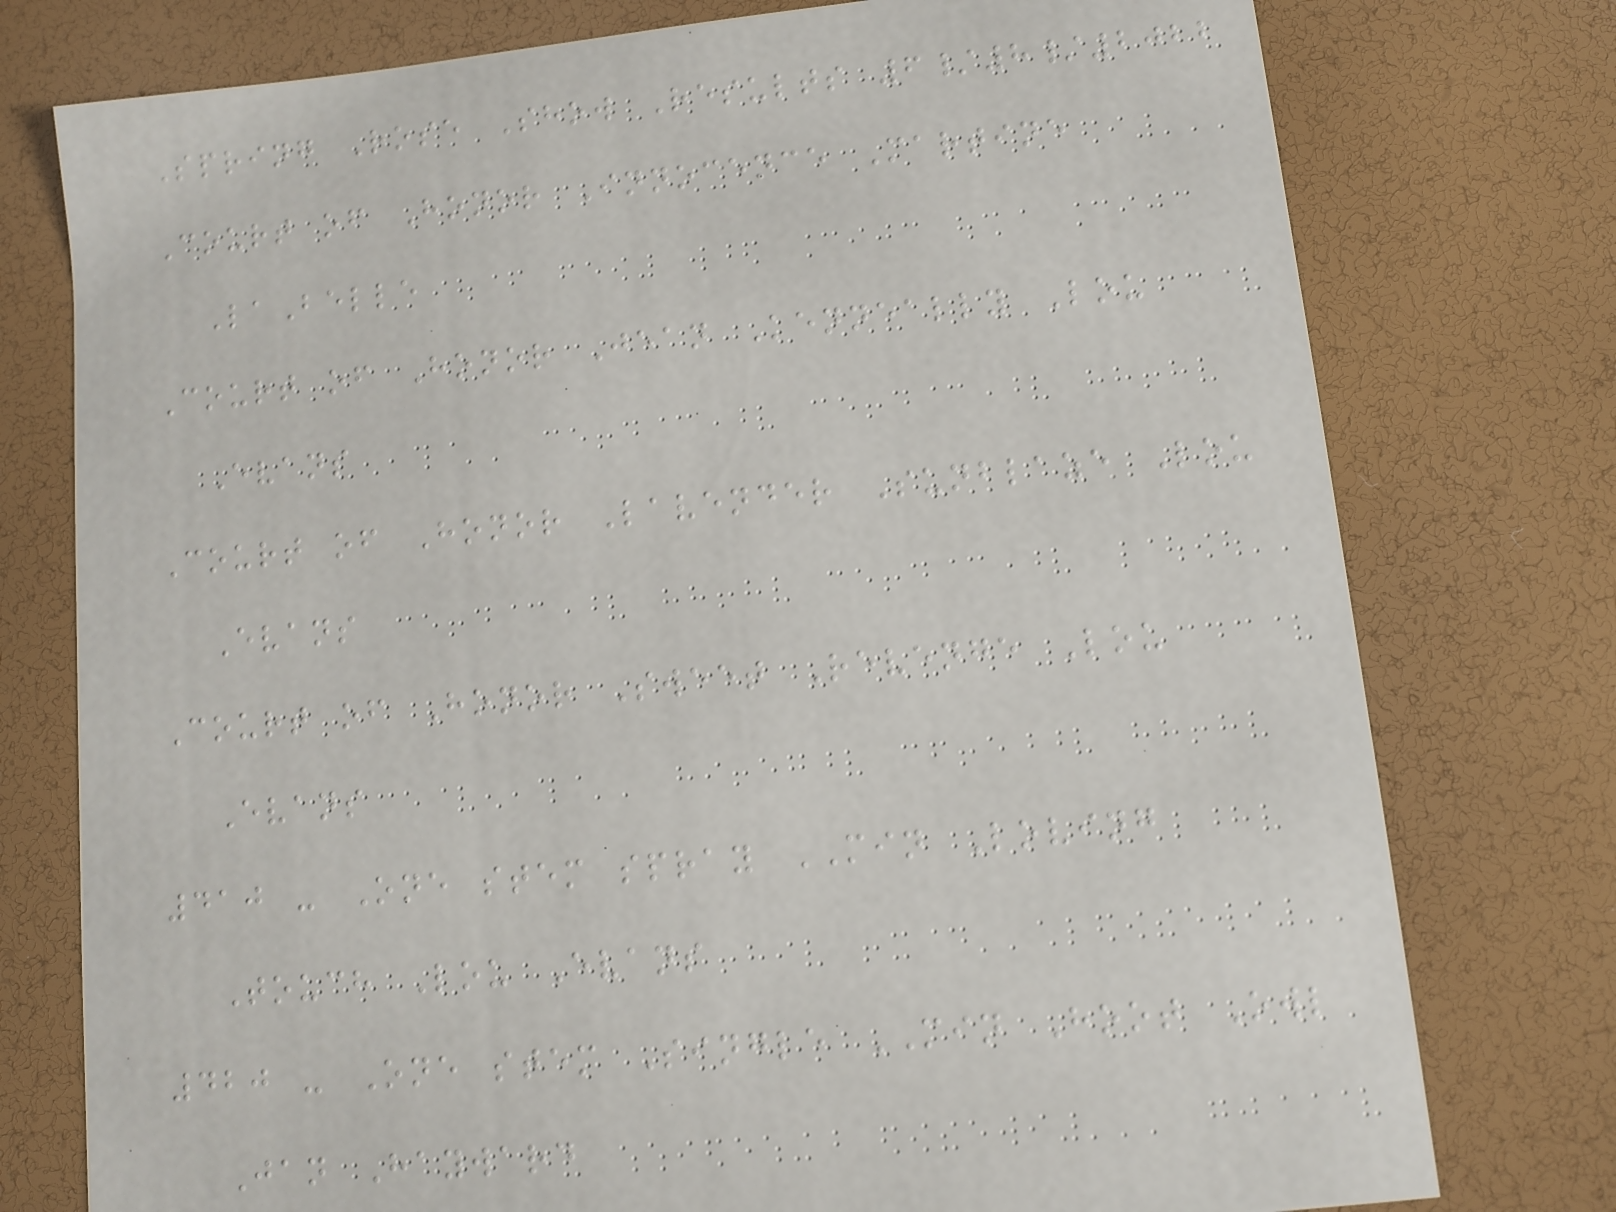Spring Rose Show Results 6/8/2022
Court of Honor Innocence Martine
LaBelle
Court of Honor Jean Kenneally Lou
Evans
Court of Honor Lavender Sunblaze Lou
Evans
Court of Honor Sweet Revenge Lou
Evans
410 - One stem spray MIN Loving
Touch Lou Evans
420 - One stem Single MIN Hoot Owl
Jan Hayward
